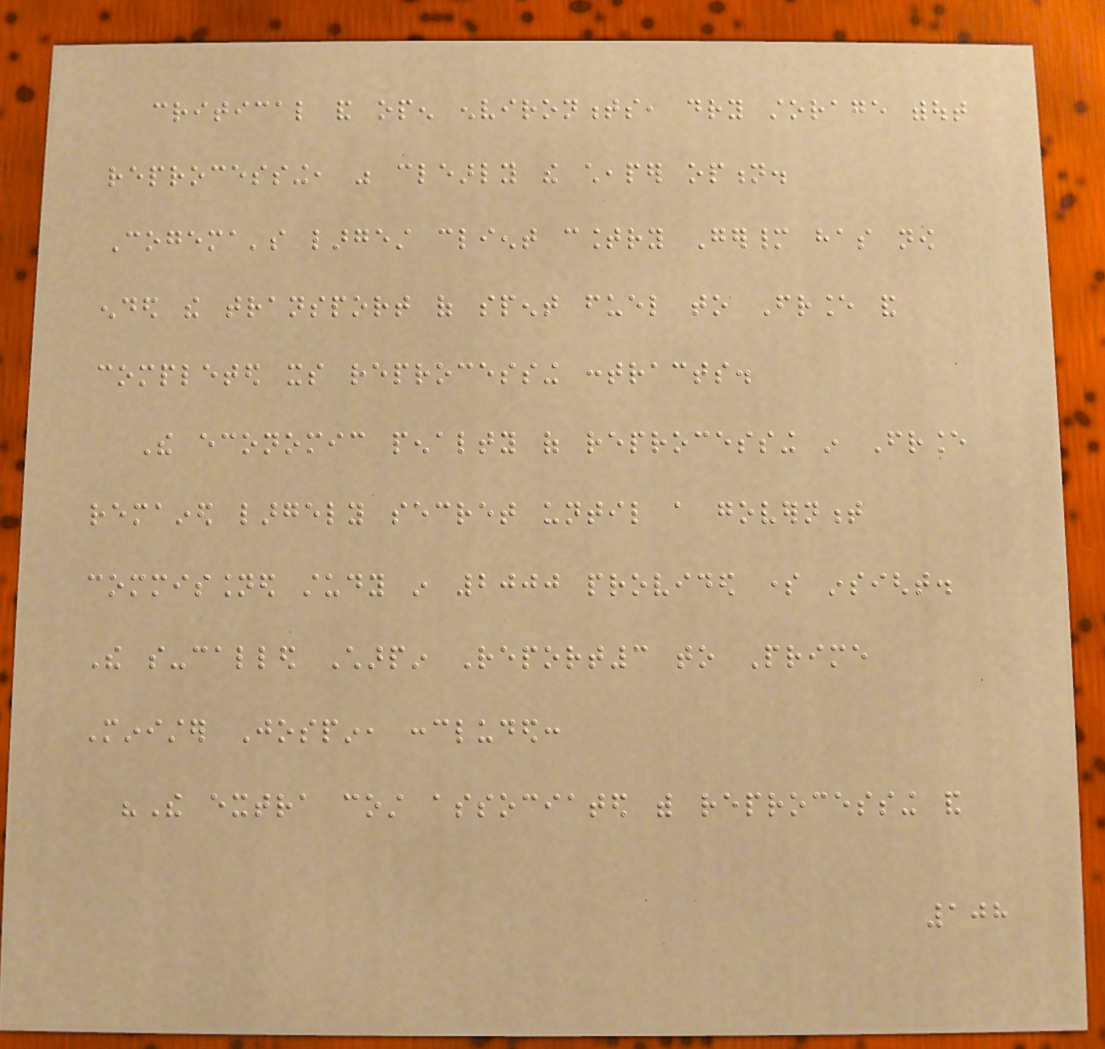critical and open environments, dry storage without
reprocessing, was clearly the cheaper option.
Cogema's largest client country Germany has now
ended the transport of spent fuel to France and
completed its reprocessing contracts.
The economic penalty of reprocessing in France
remained largely secret until a government
commissioned study in 2000 provided some insight.
The so-called Charpin Report3 to Prime
Minister Jospin, concluded:
"The extra cost associated with reprocessing and
108
